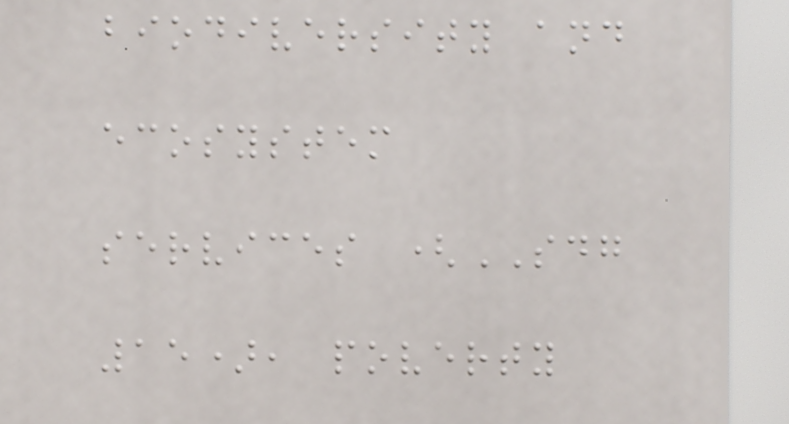biodiversity and
ecosystem
services (SDG
15), poverty
